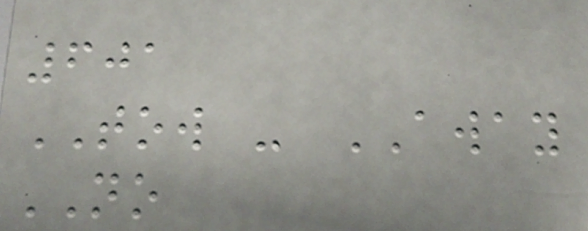601
TOW - AWAY
NO
